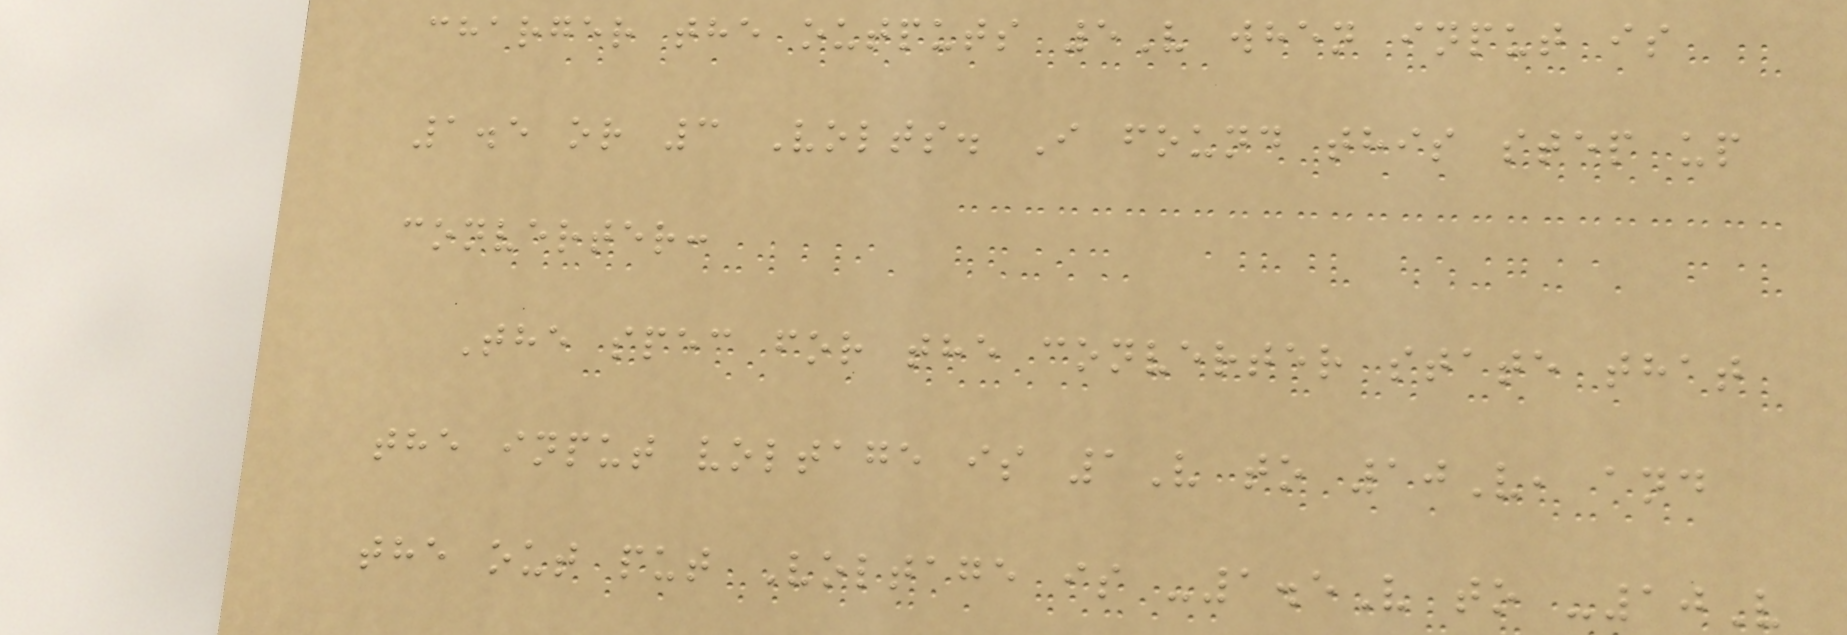charger the outputs 5V when input is
1.5 or 3 Volts. I found this step up
converter:
The spec for the converter state that
the input voltage is 1V to 10V, and
the out put Voltage is -1.5V to -10V
